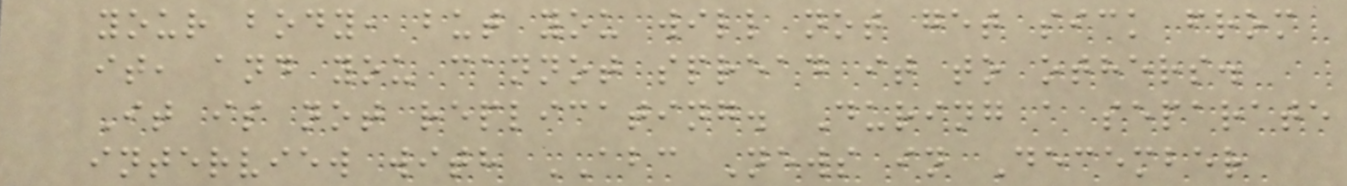your body, but you will not get sick from
it, and you cannot spread it to others.
It is not replicating. During a separate
interview with ABC News in December
